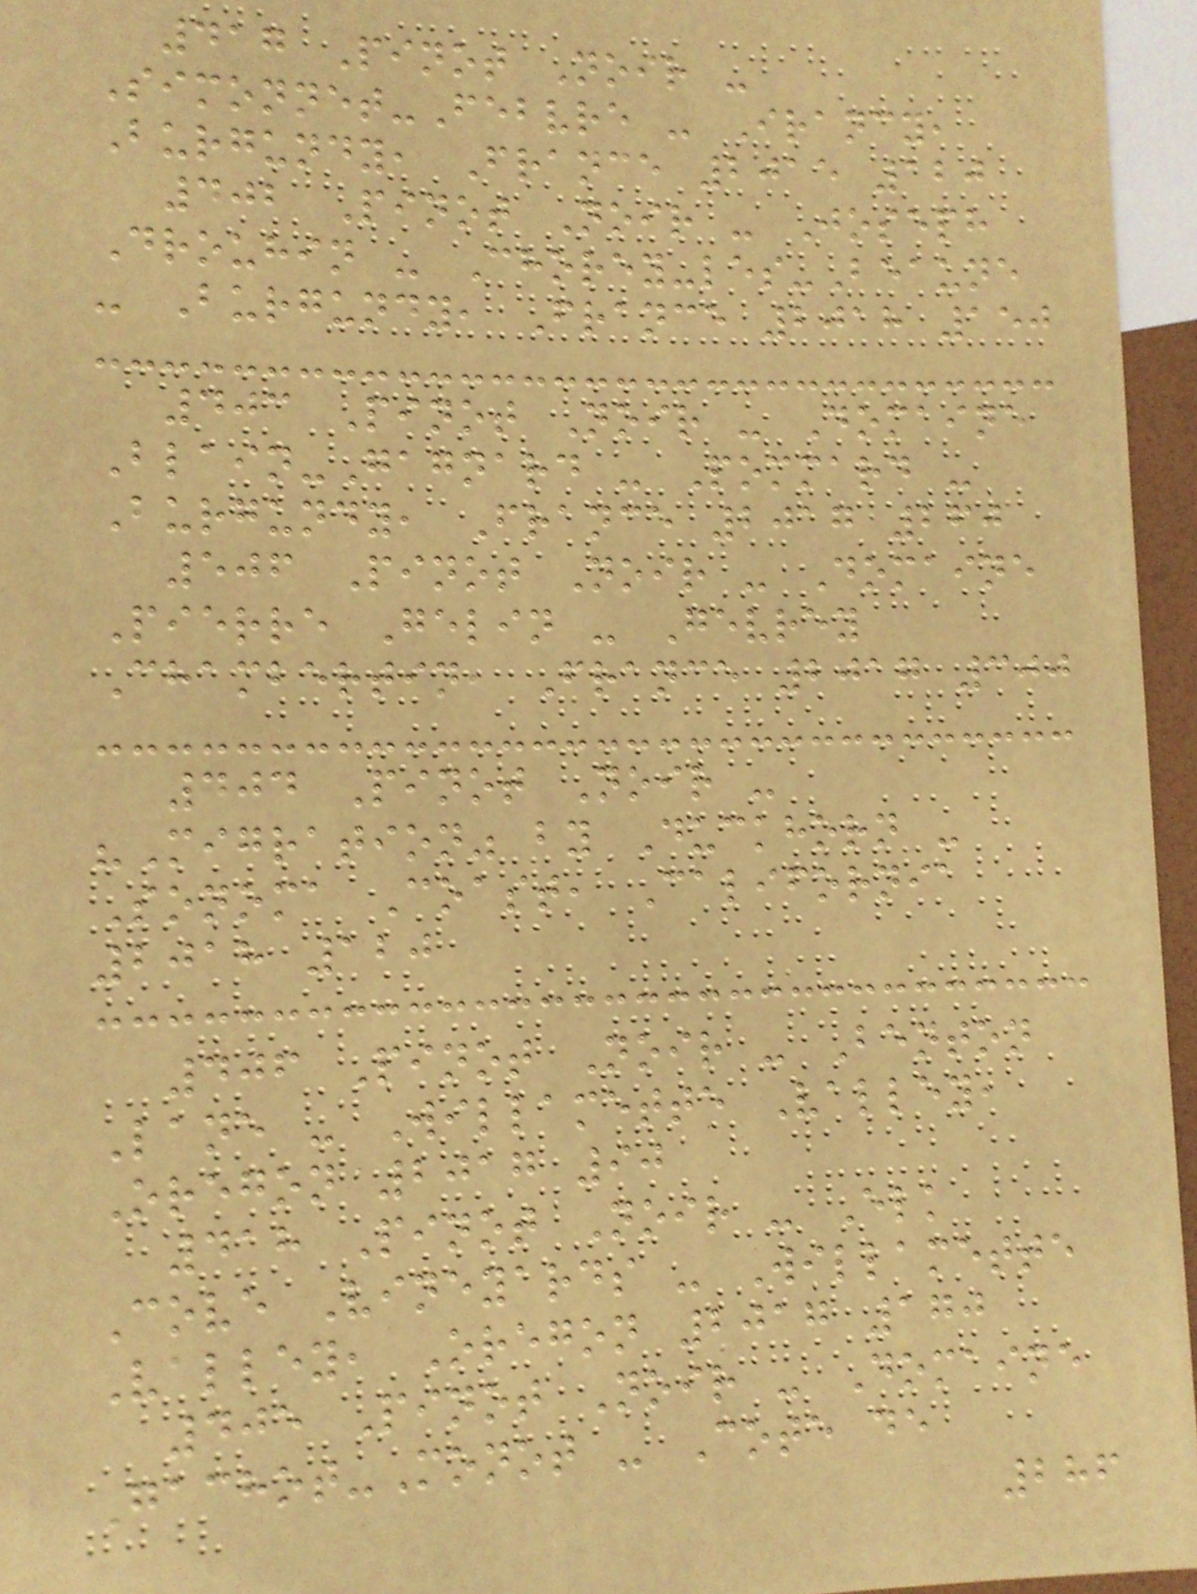417 Pinot Noir -
Simonnet-Febvre - Irancy,
Burgundy, France 2015 120
402 Pinot Noir - Joseph
Drouhin - Chorey-les-Beaune
- Burgundy, France 2018 150
403 Pinot Noir - Domaine
Blain-Gagnard - Pommard -
Burgundy, France 2017 260
506 Pinot Noir - Domaine
Pierre Gelin - Gevrey
Chambertin, France 2017 300
404 Pinot Noir -
"Migration" by Duckhorn -
Sonoma Coast, California
2018 120
406 Pinot Noir - Benton
Lane - Willamette Valley,
Oregon 2017 90
418 Pinot Noir - Elk
Cove Vineyards - Willamette
Valley, Oregon 2017 170
405 Pinot Noir - Domaine
Gachot-Monot - Cote de
286
